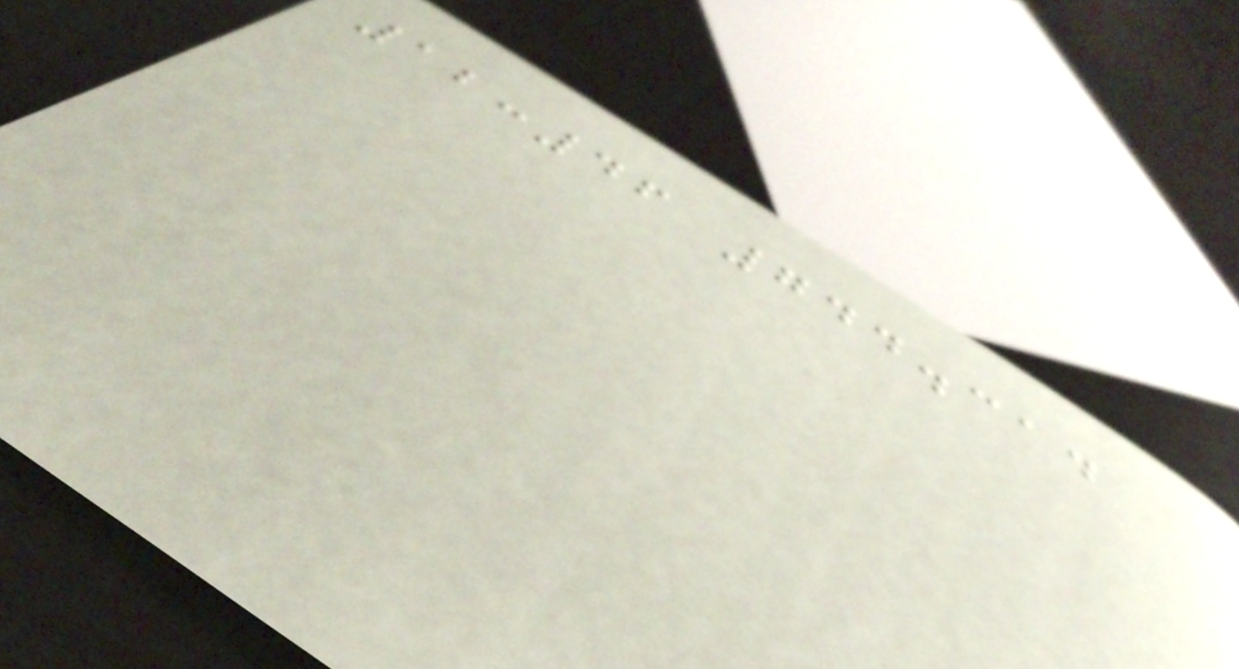12:46 744.314
